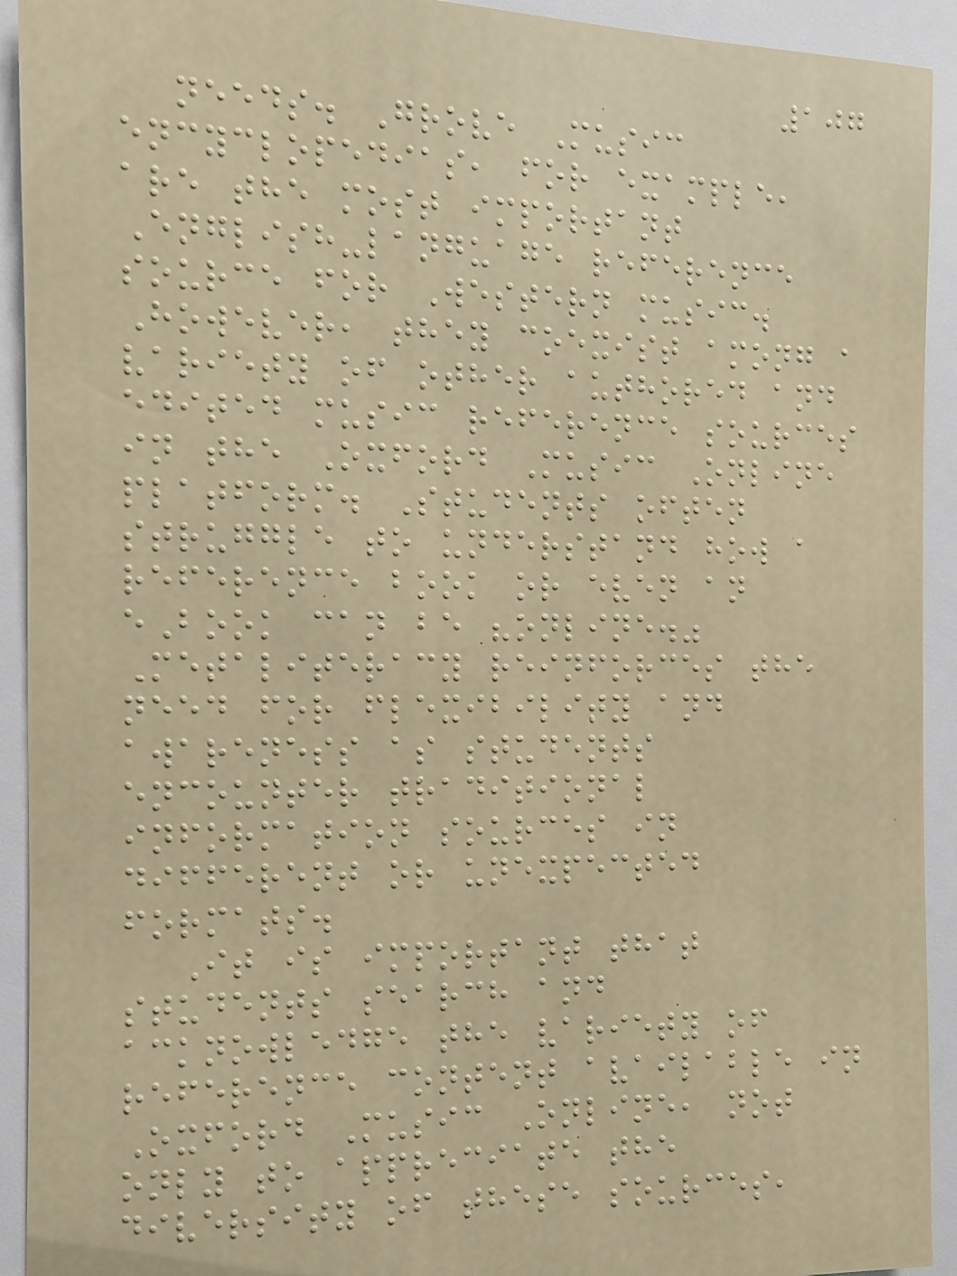107
needs. Grove Music
encyclopedias, for example,
are the most important
English-language reference
source for Western music.
However, they coexist among a
variety of other authored and
edited music reference sources
in the Oxford Music Online
platform. Students often
struggle to understand how a
reference book or even an
eBook can be "online."
Metaliteracy reinforces the
need for flexibility and
awareness as students
encounter traditional
information sources in
different or unexpected
formats.
It is important that
students search and
acknowledge the variety of
reference content available in
Oxford Music Online, not
only to appreciate the
diversity of these sources,
